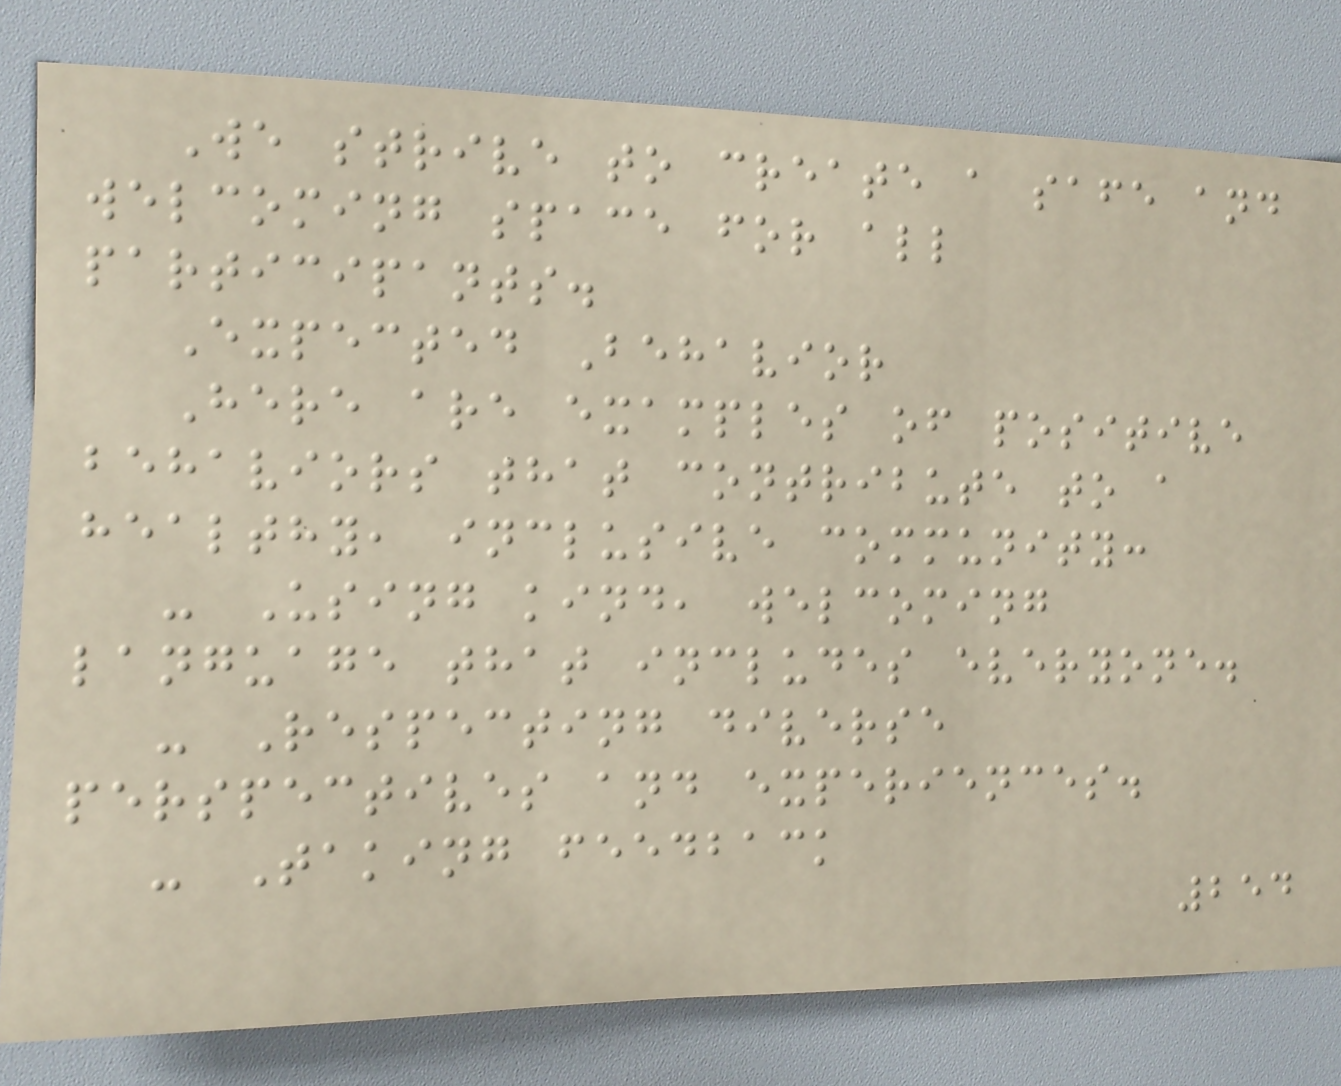We strive to create a safe and
welcoming space for all
participants.
Expected Behavior
Here are examples of positive
behaviors that contribute to a
healthy, inclusive community:
- Using kind, welcoming
language that includes everyone.
- Respecting diverse
perspectives and experiences.
- Taking feedback
254
